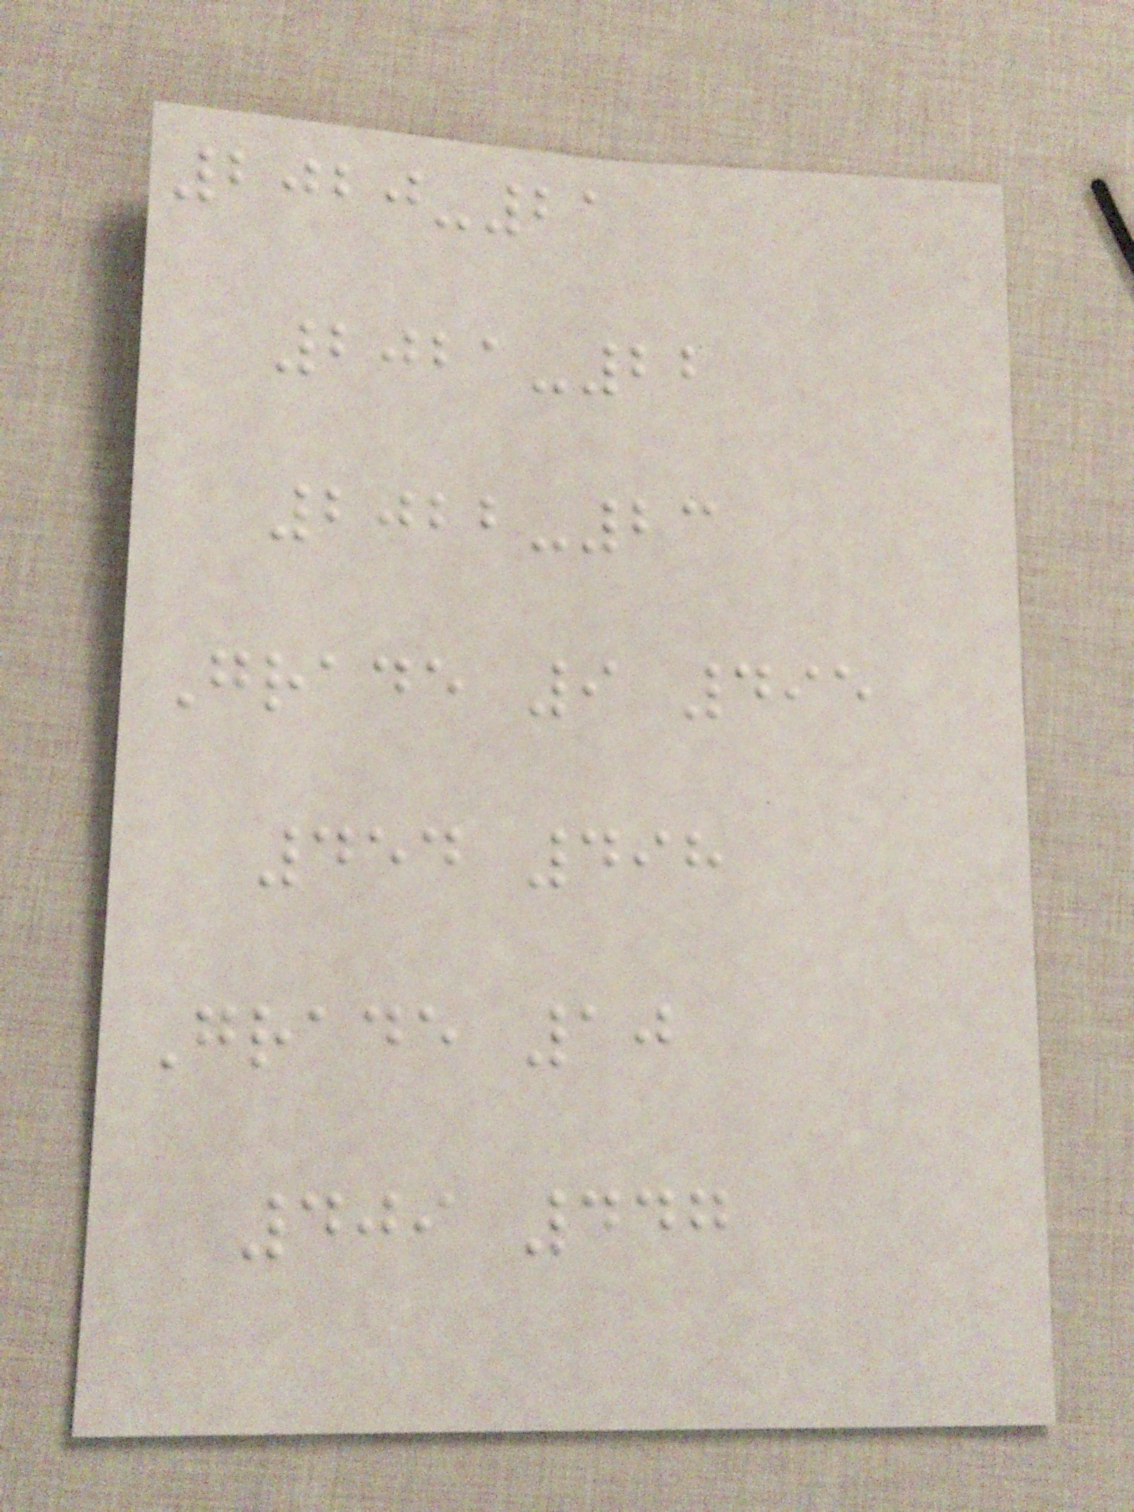2020-21
2021-22
2022-23
Grade 9 495
454 498
Grade 10
409 447
